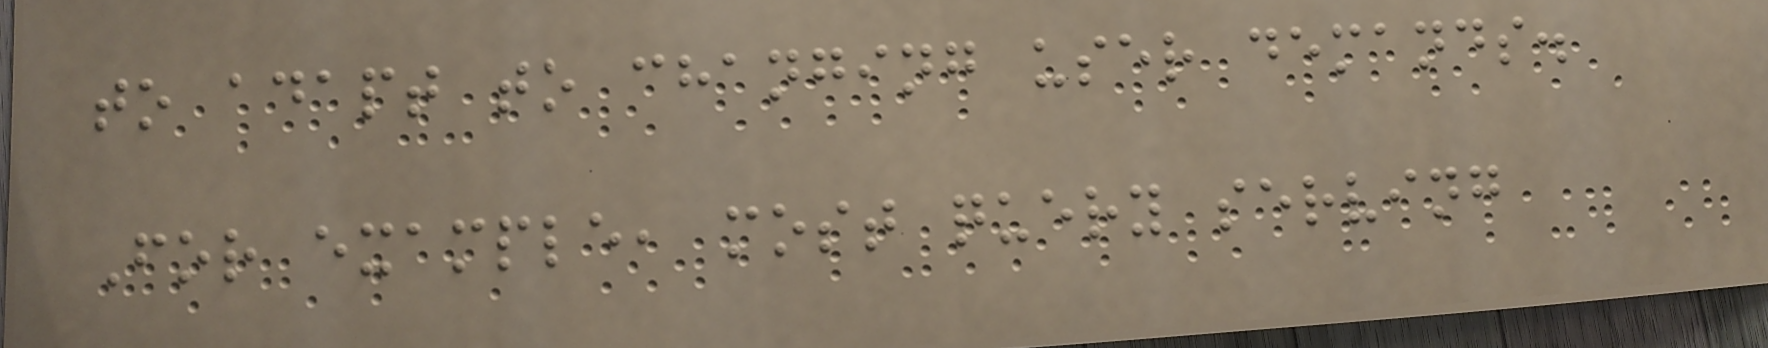to adapt to changing user demands.
For example, most query serving
